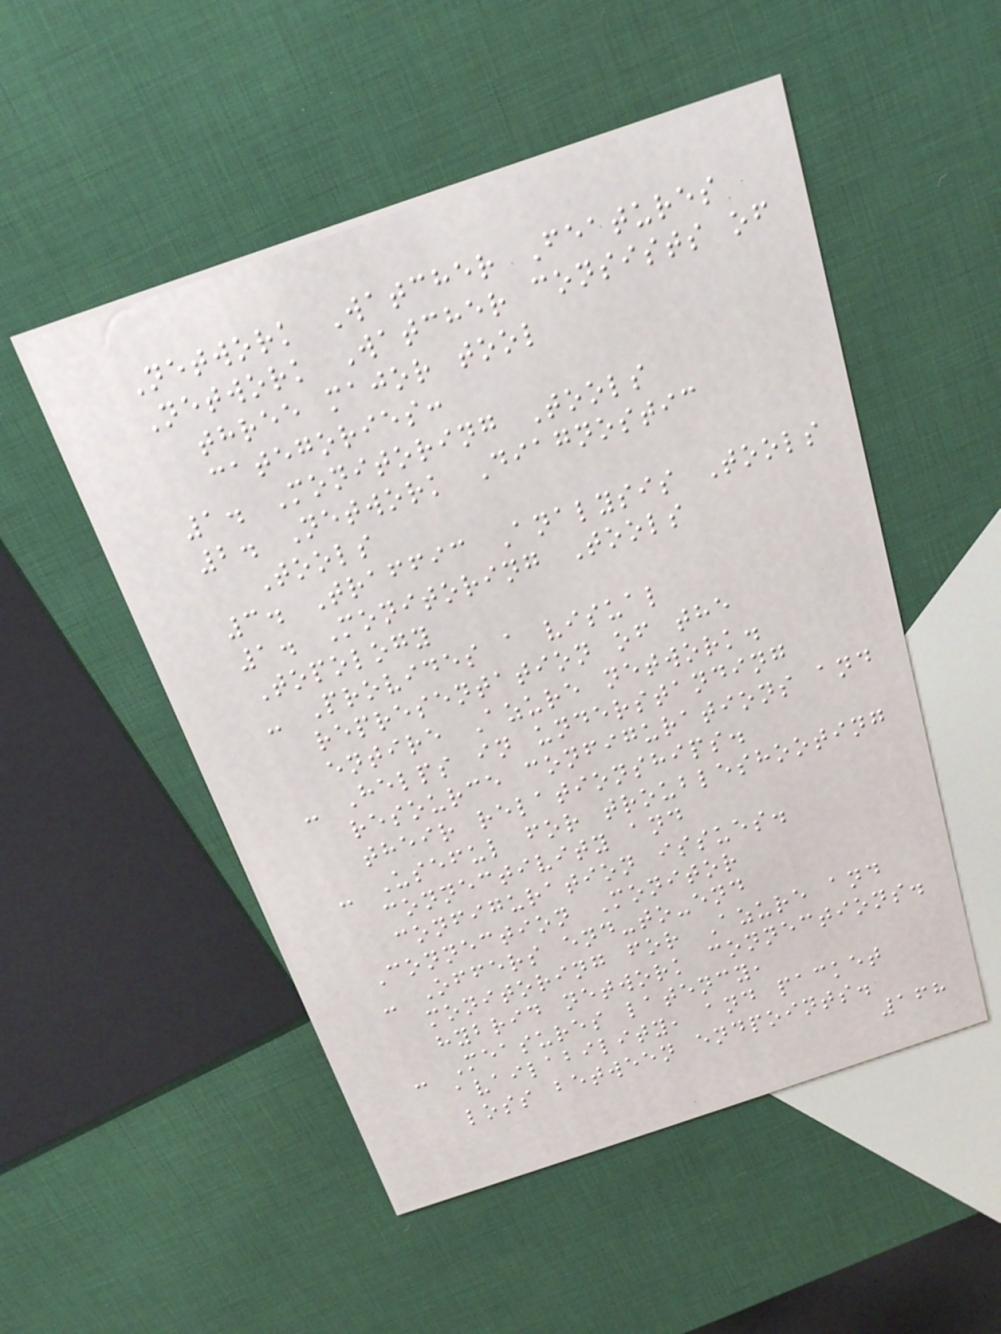Network Watcher Features
Network Watcher consists of
three major tool
categories:
1. Monitoring Tools
2. Network Diagnostic
Tools
3. Traffic Analysis Tools
1. Monitoring Tools
Topology
- Provides a visual
representation of the
entire Azure network.
- Helps in understanding
resource configurations and
their relationships.
- Useful for troubleshooting
connectivity and
configuration issues.
Connection Monitor
- Offers end-to-end
monitoring for Azure and
hybrid network connections.
- Measures latency,
availability, and packet
loss between endpoints.
168
